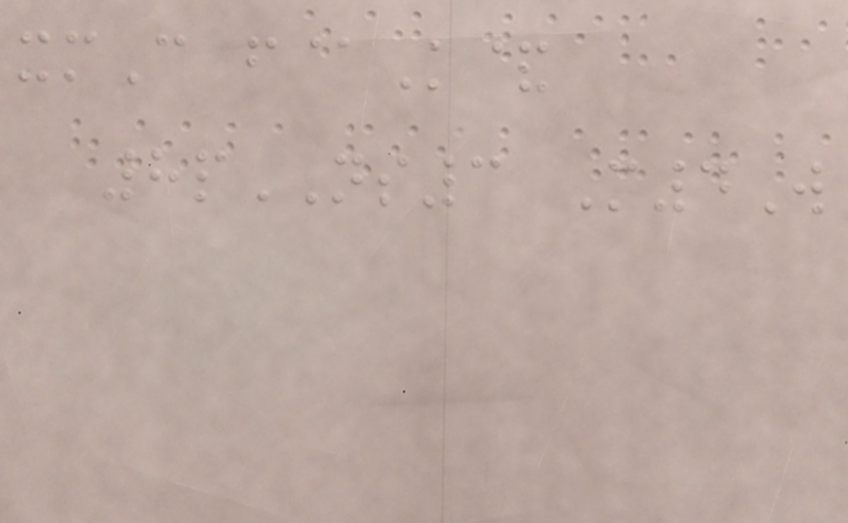xmC f@K&
8pNS3 M4W
